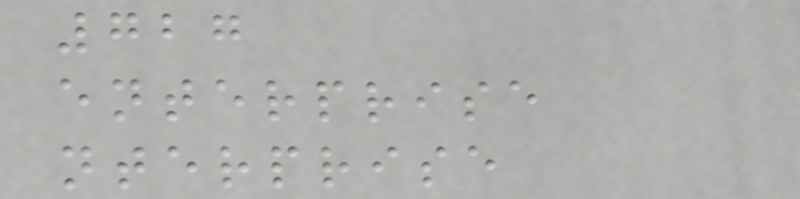727
enterprise
nterprise
